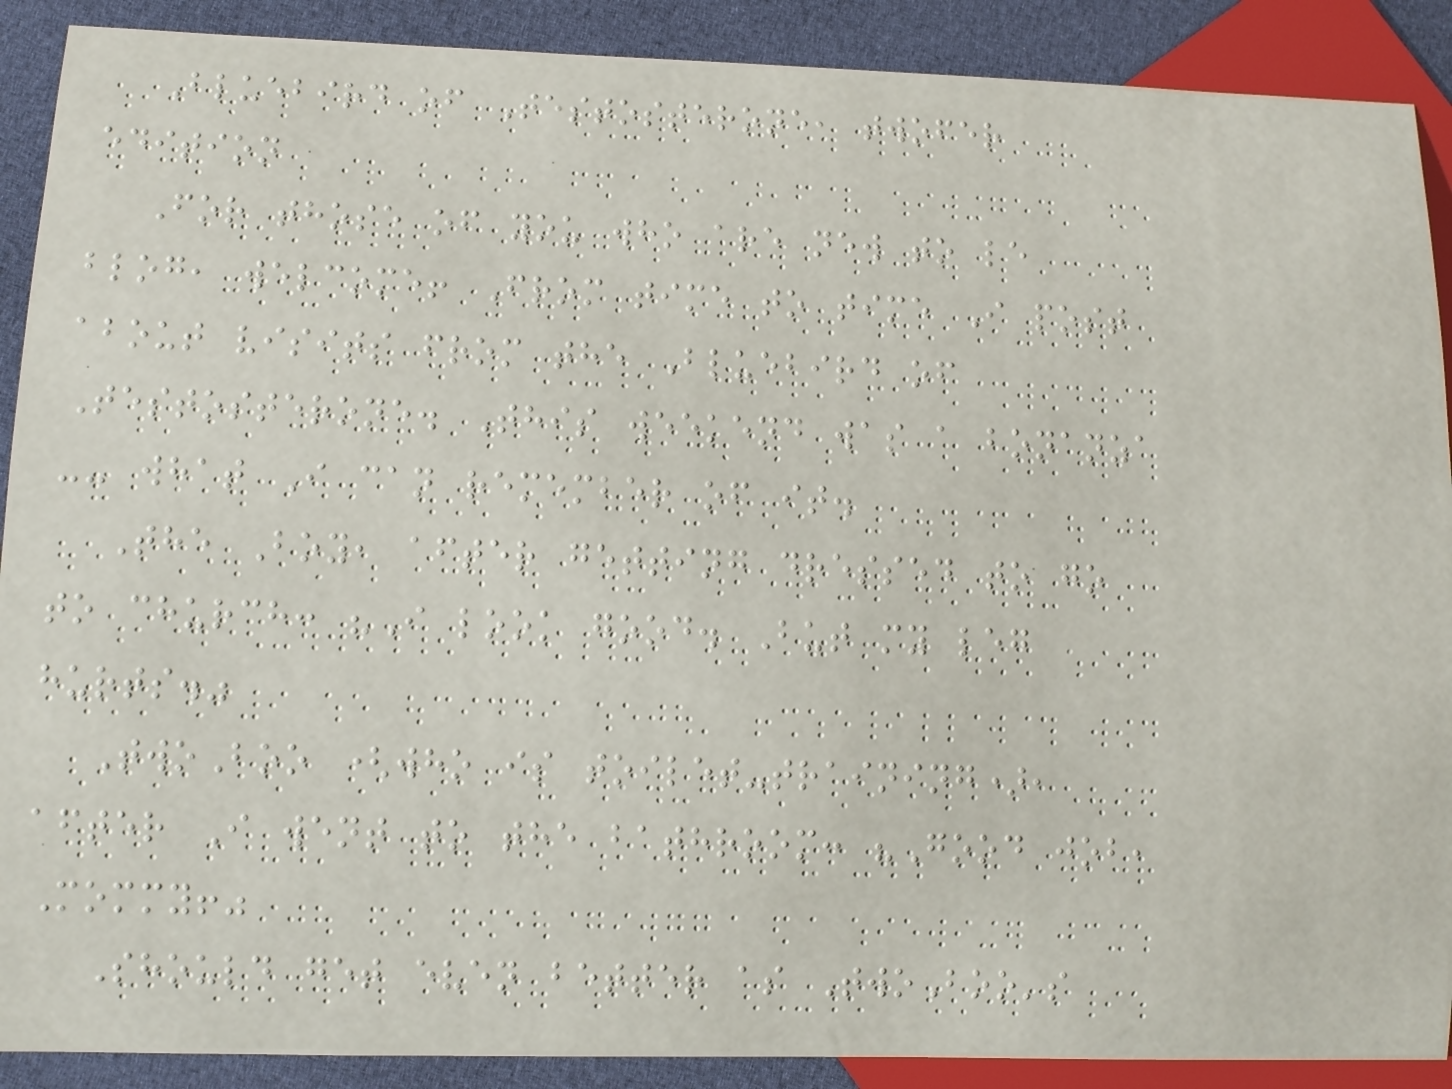Bluebird of Testosterone, twofer
edition
For those of you who are new to le
blog, welcome! From time to time I post
about visits from the Bluebird of
Testosterone. This weekend was a bonanza
-- what I can remember of it.
The Boy, after getting dressed to go
to church: "I look good. But my leg
hurts."
TwoBoo (who is toilet-training),
after I went to the bathroom: "Good job,
Mommy!"
Should get even better as TwoBoo's
